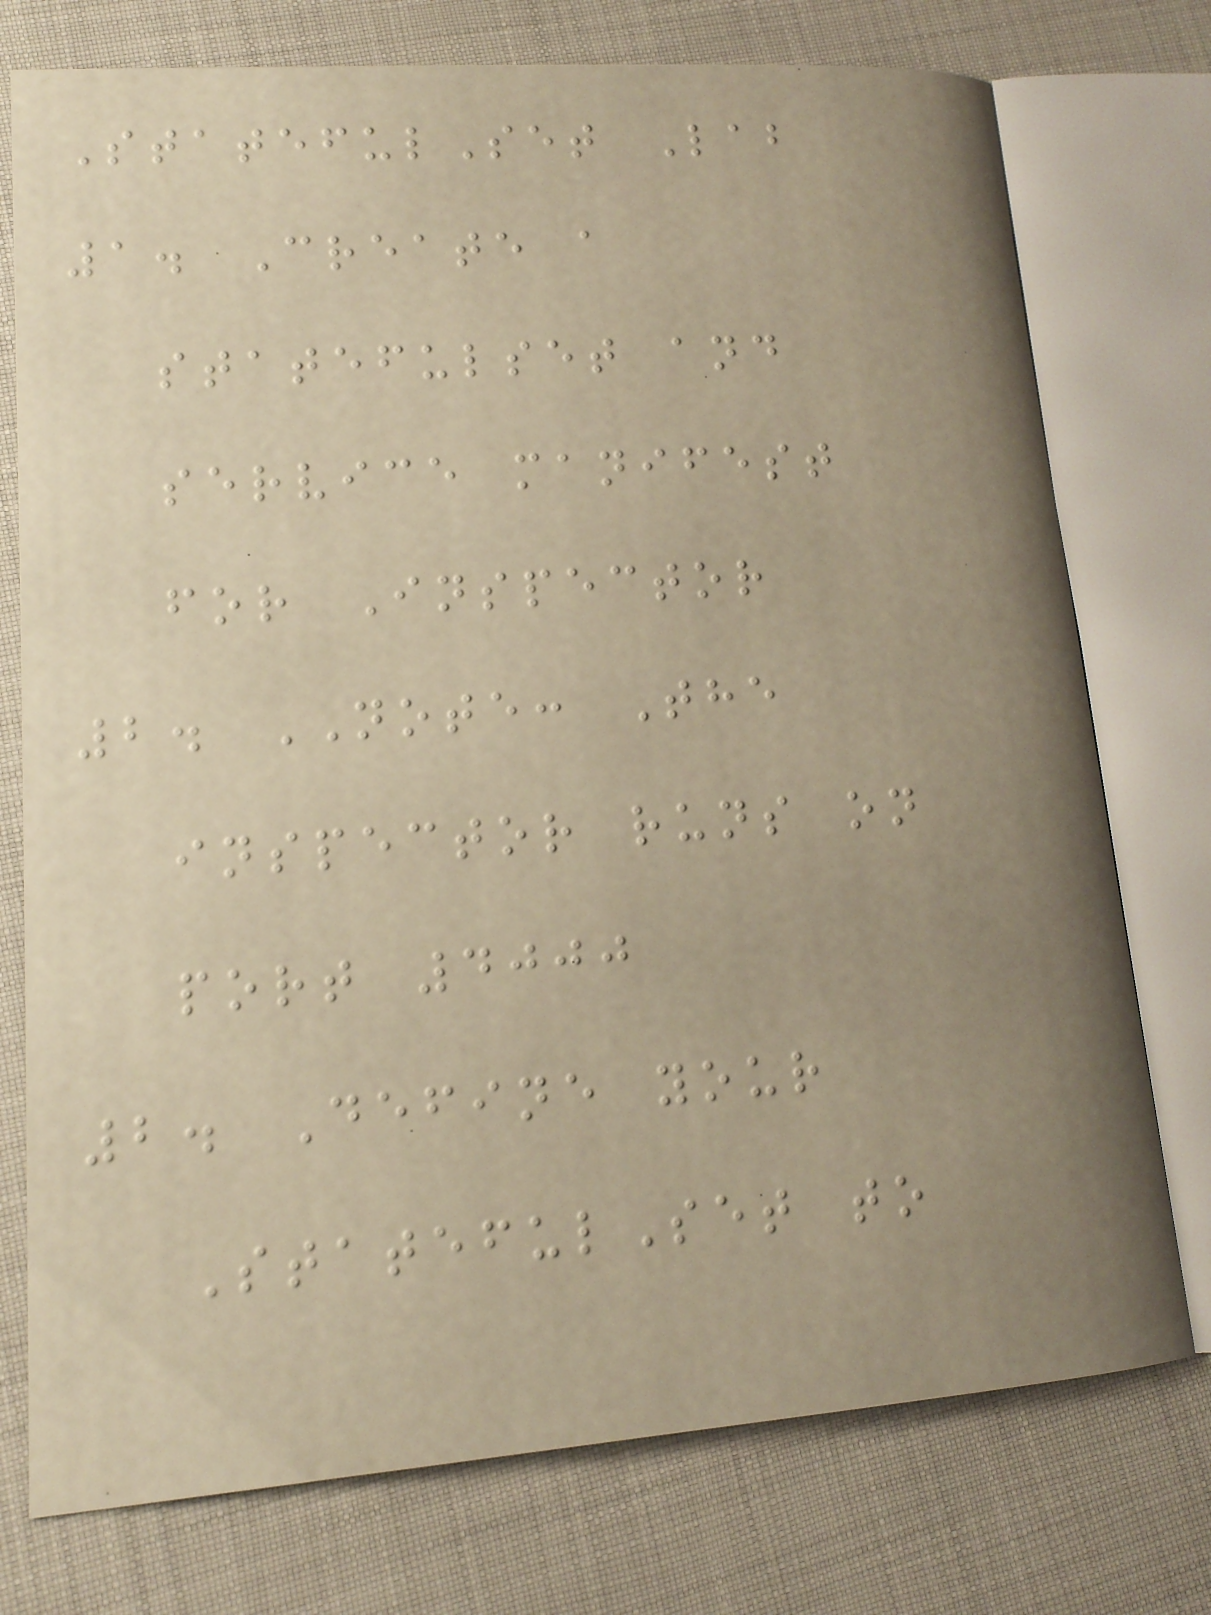StatefulSet Lab
1. Create a
statefulset and
service manifest
for Inspector
2. NOTE: The
inspector runs on
port 4000
2. Define your
StatefulSet to
